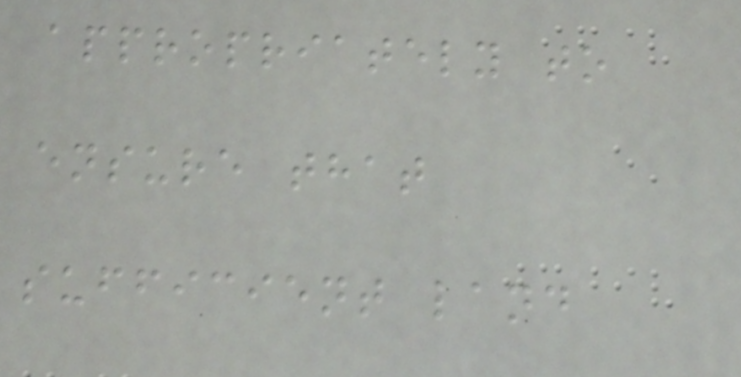appropriately to
ensure that
sufficient land
